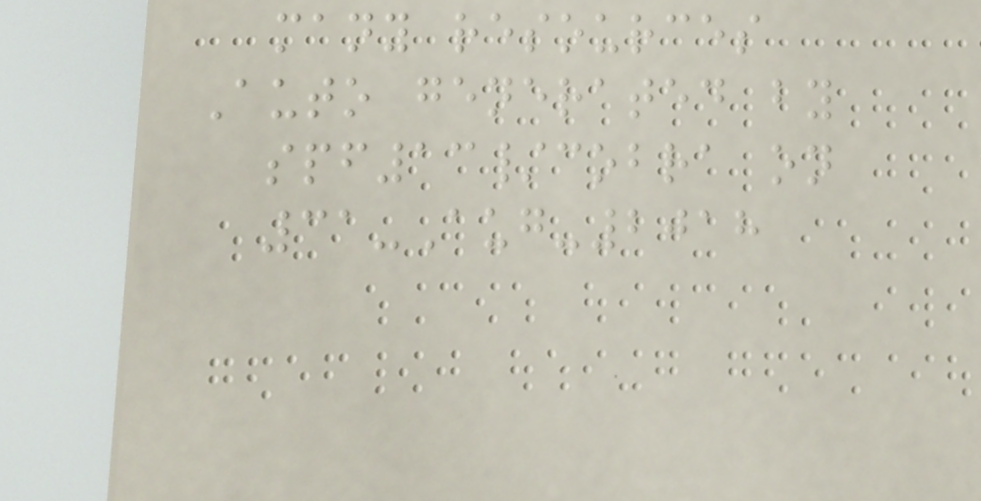many resources
Auto generated by
spf13/cobra on
31-Aug-2018
